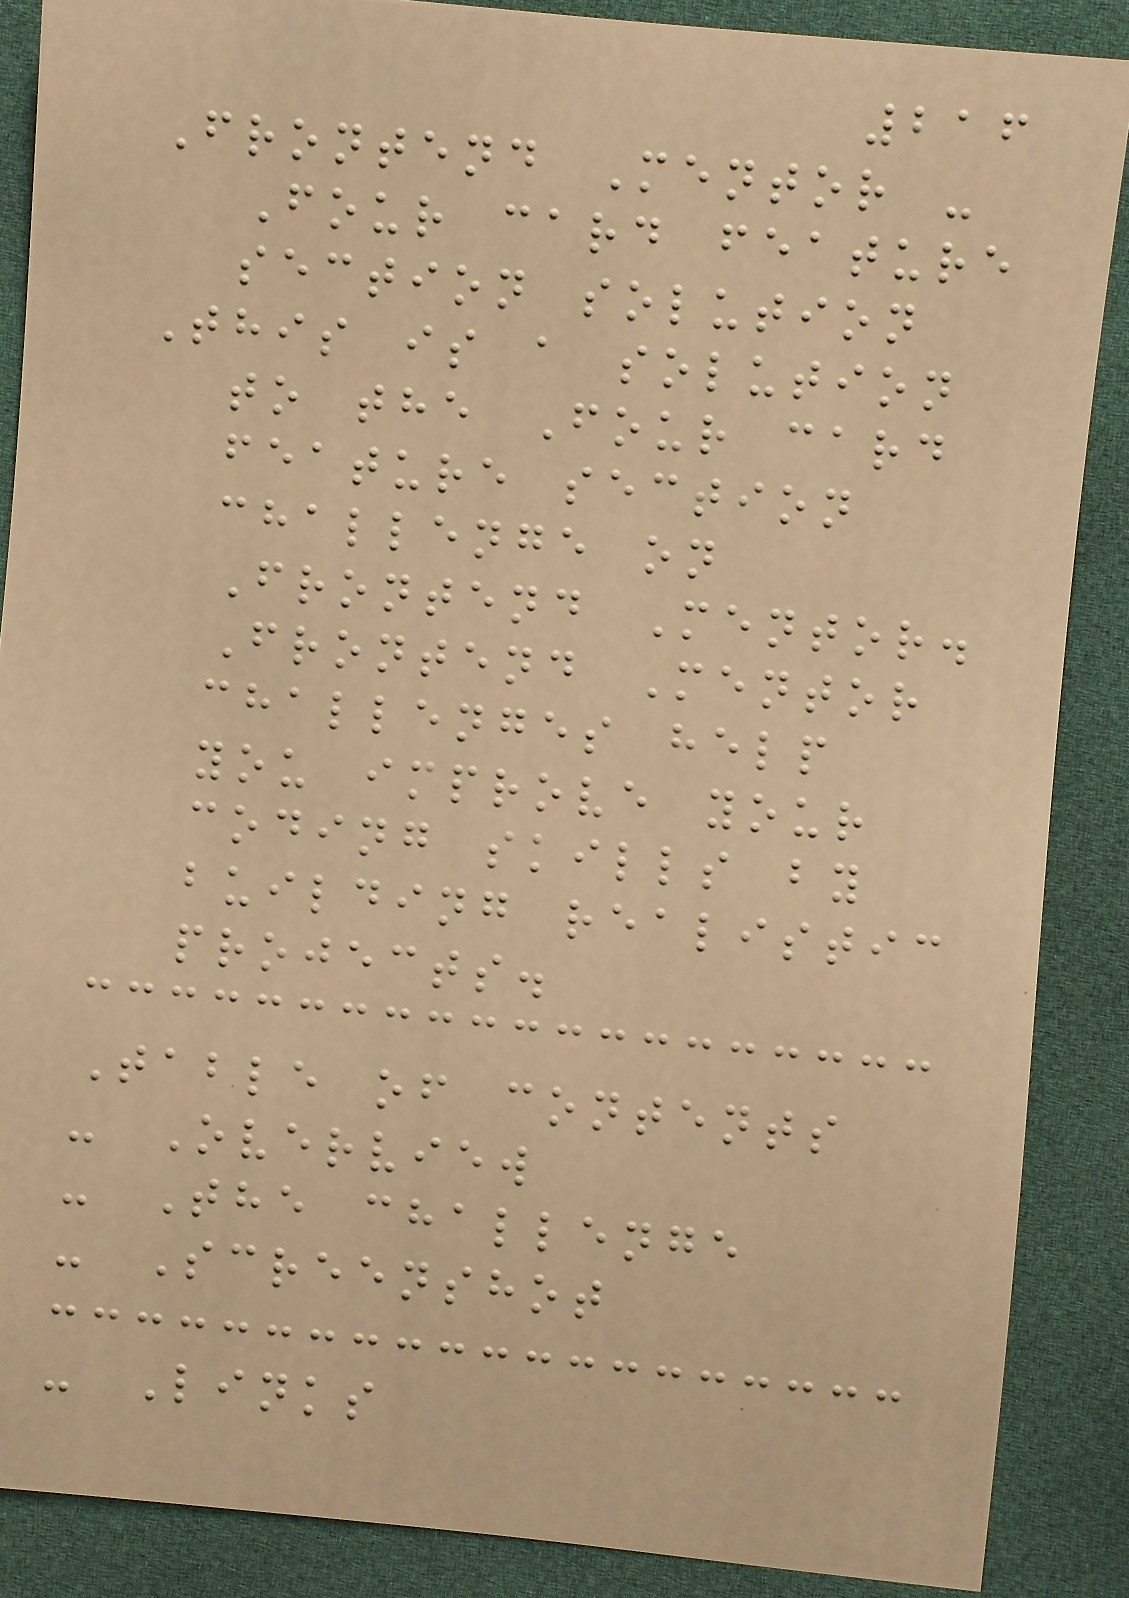216
Frontend Mentor -
Four card feature
section solution
This is a solution
to the Four card
feature section
challenge on
Frontend Mentor.
Frontend Mentor
challenges help
you improve your
coding skills by
building realistic
projects.
Table of contents
- Overview
- The challenge
- Screenshot
- Links
